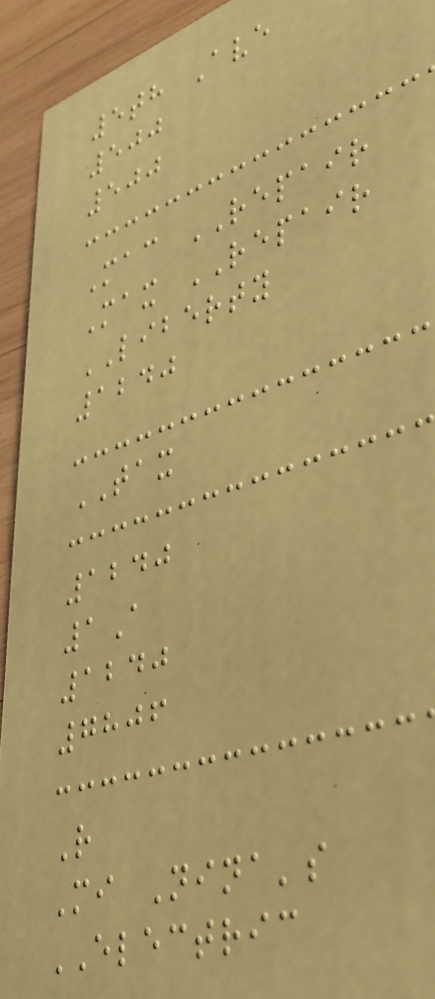5th Ave
500
500
Mac REPAIR
Max REPAIR
LIBERTY
1240
TAX
1240
1A
1240
7806
R
Mi Nina's
ELECTRIC
